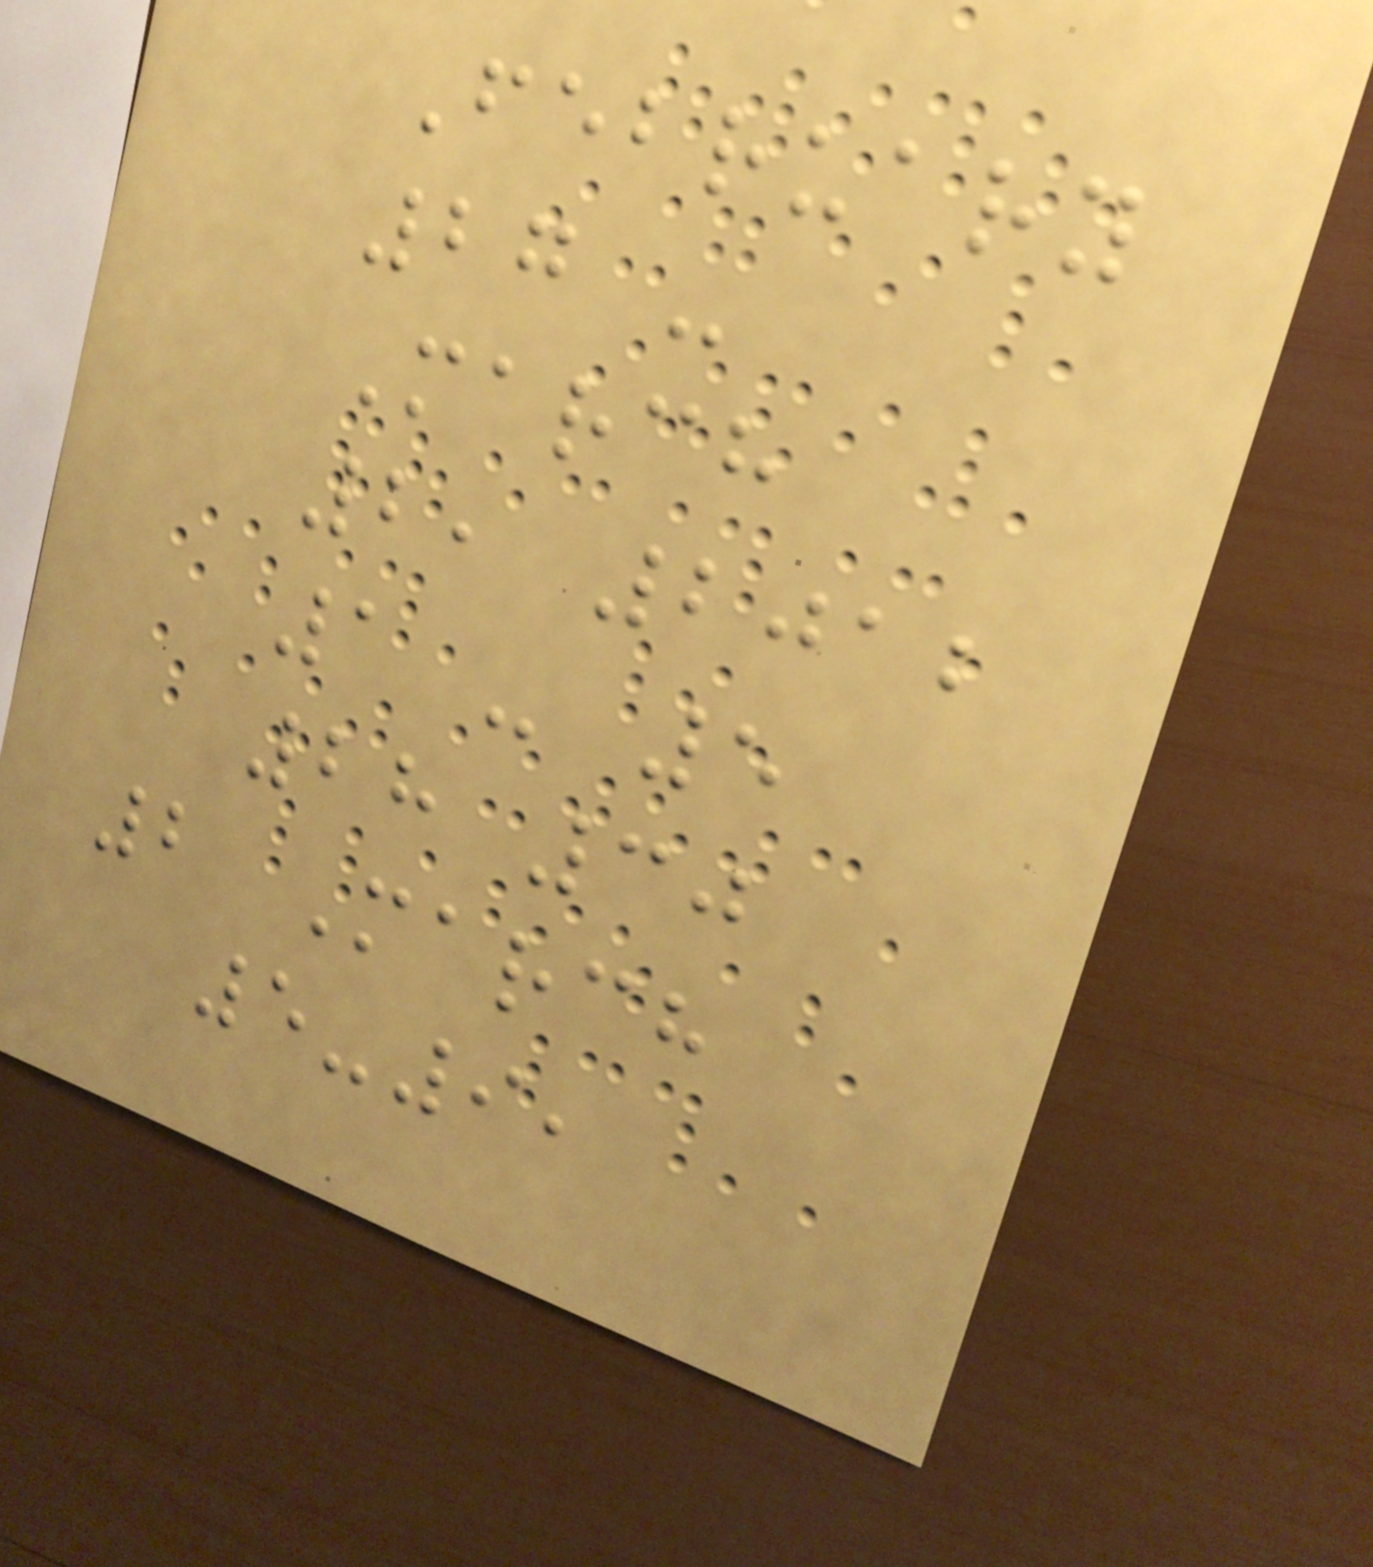February
27 -
March
2, 2012
1 - 5
28 30
2 March
5-9,
